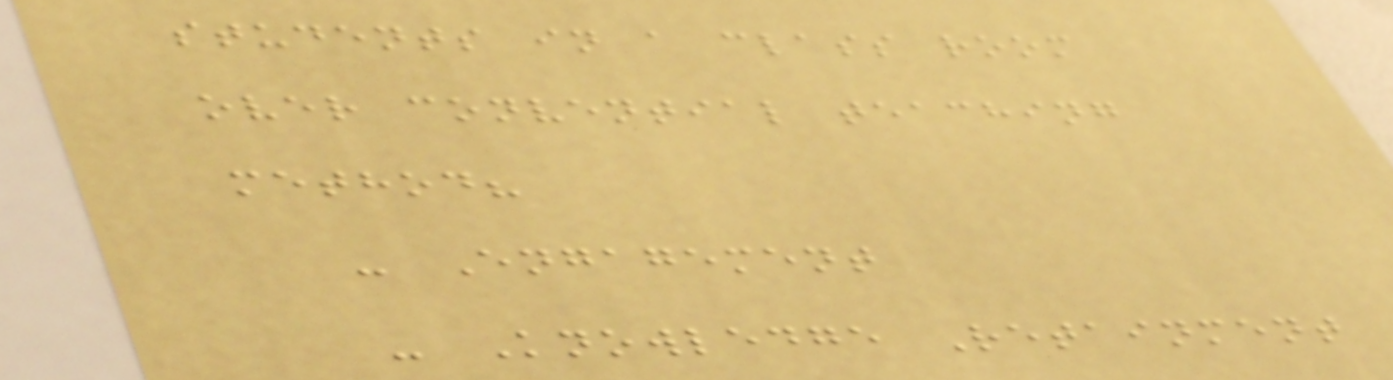students in a class room
over convential teaching
method?
- Engagement
- Knowledge Retainment
